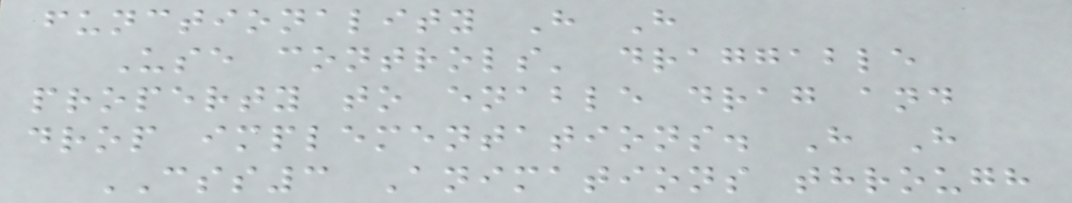functionality H H
Use controls' draggable
property to enable drag and
drop implementations. H H
CSS3 Animations through
